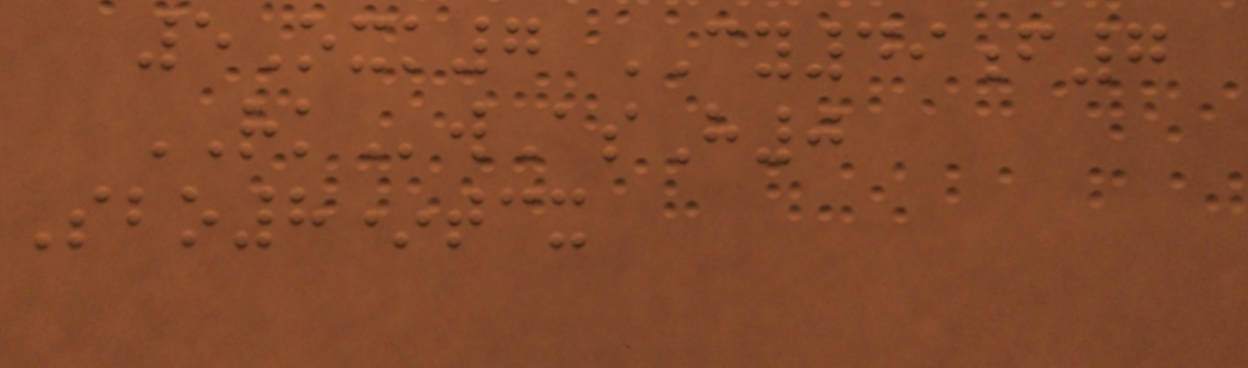5Oxk7 CY49f7
RKwAsH0
Sbo8*tcx
